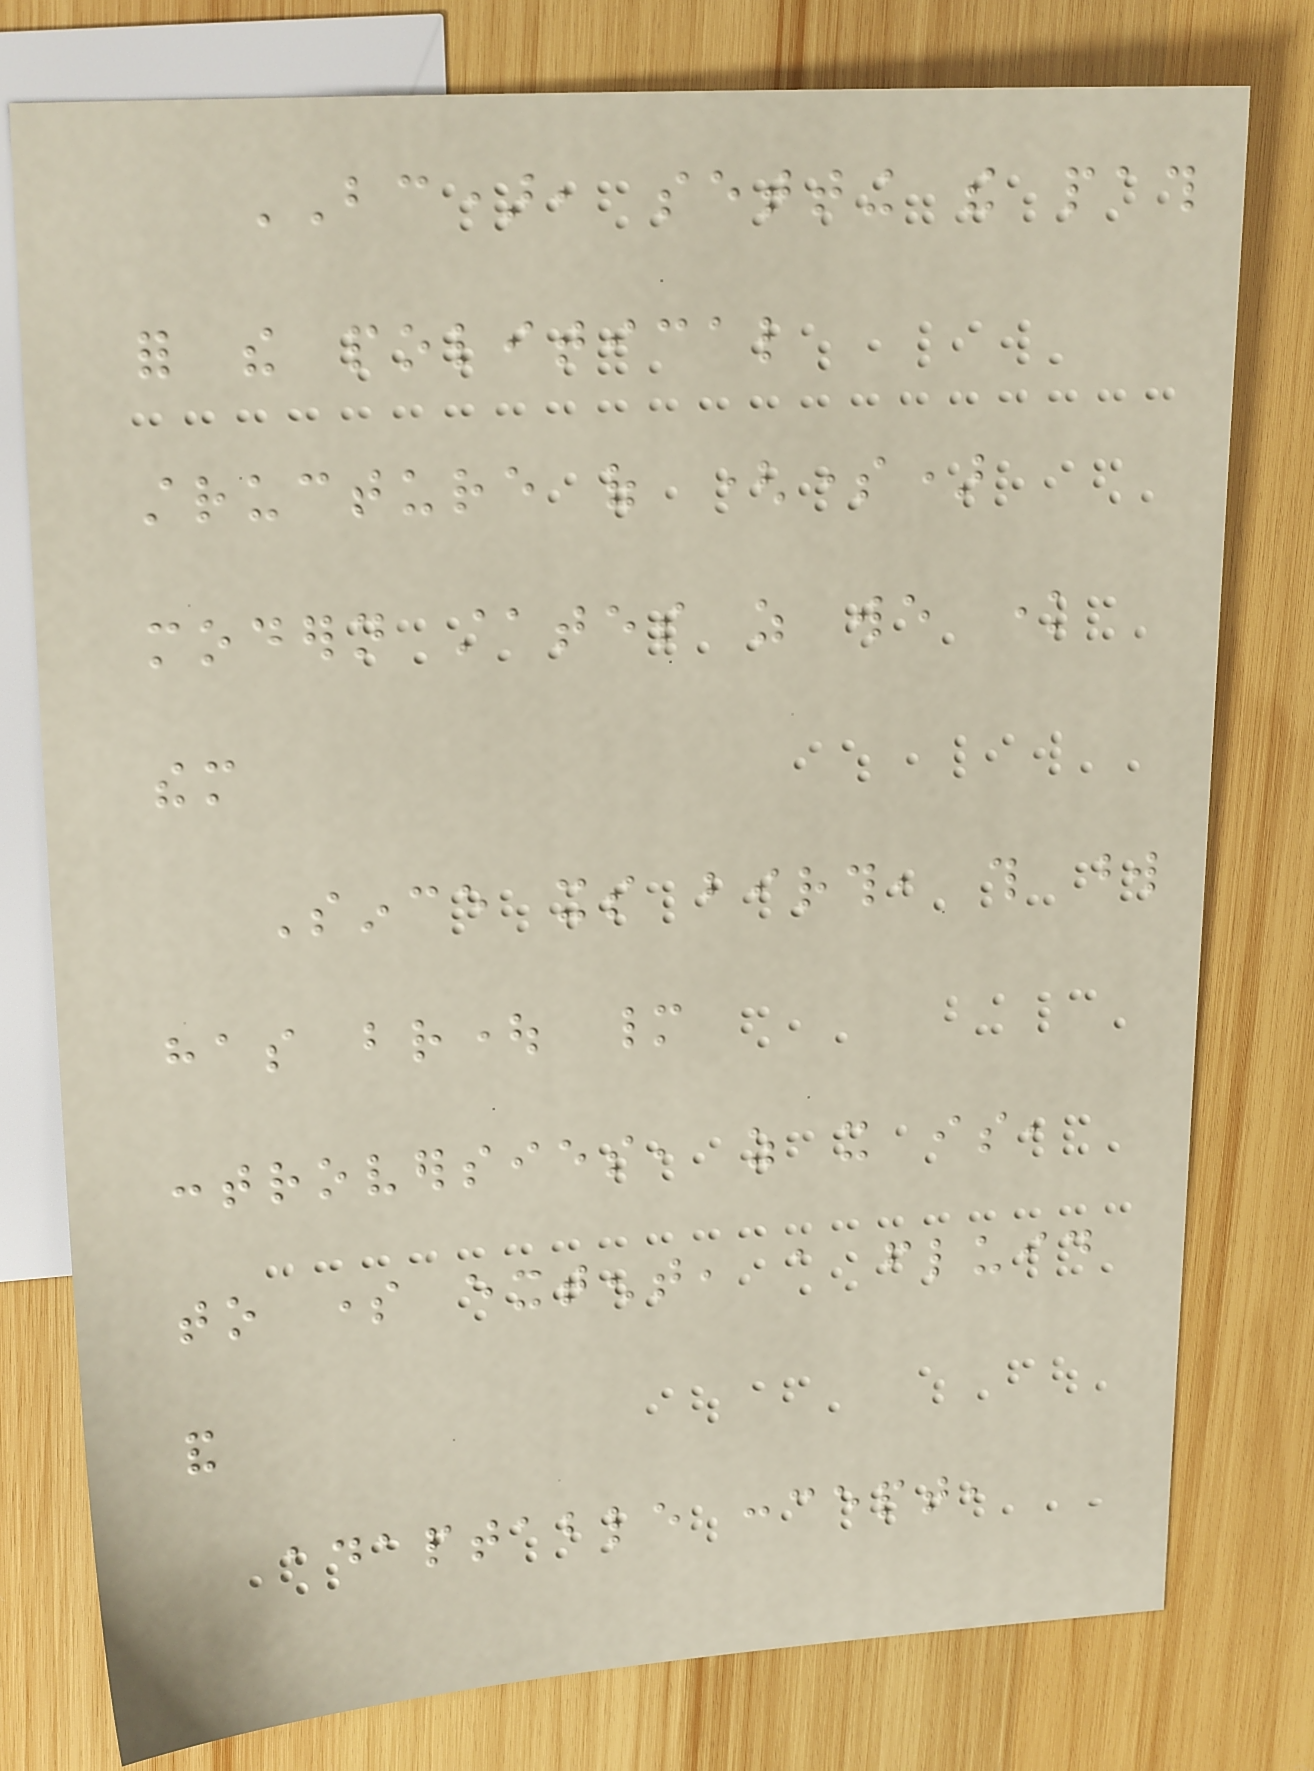BC), setting the path
for the political
structure of (some)
modern states as we know
them
Since its birth, this word
has brought many
controversies, as it is,
to some extent, a fluid
and
adaptable concept,
